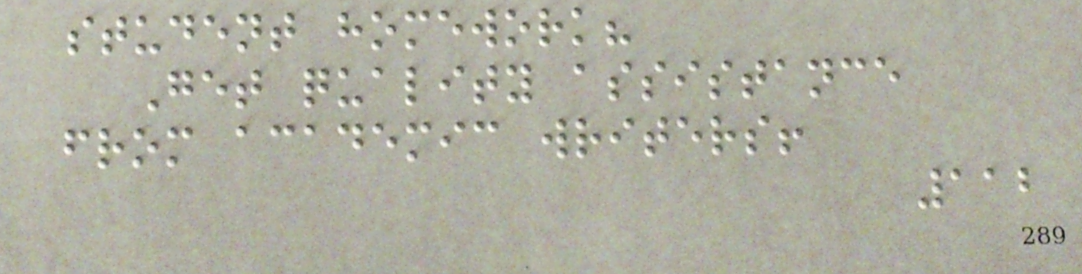student homework?
Get quality assistance
from academic writers!
112
